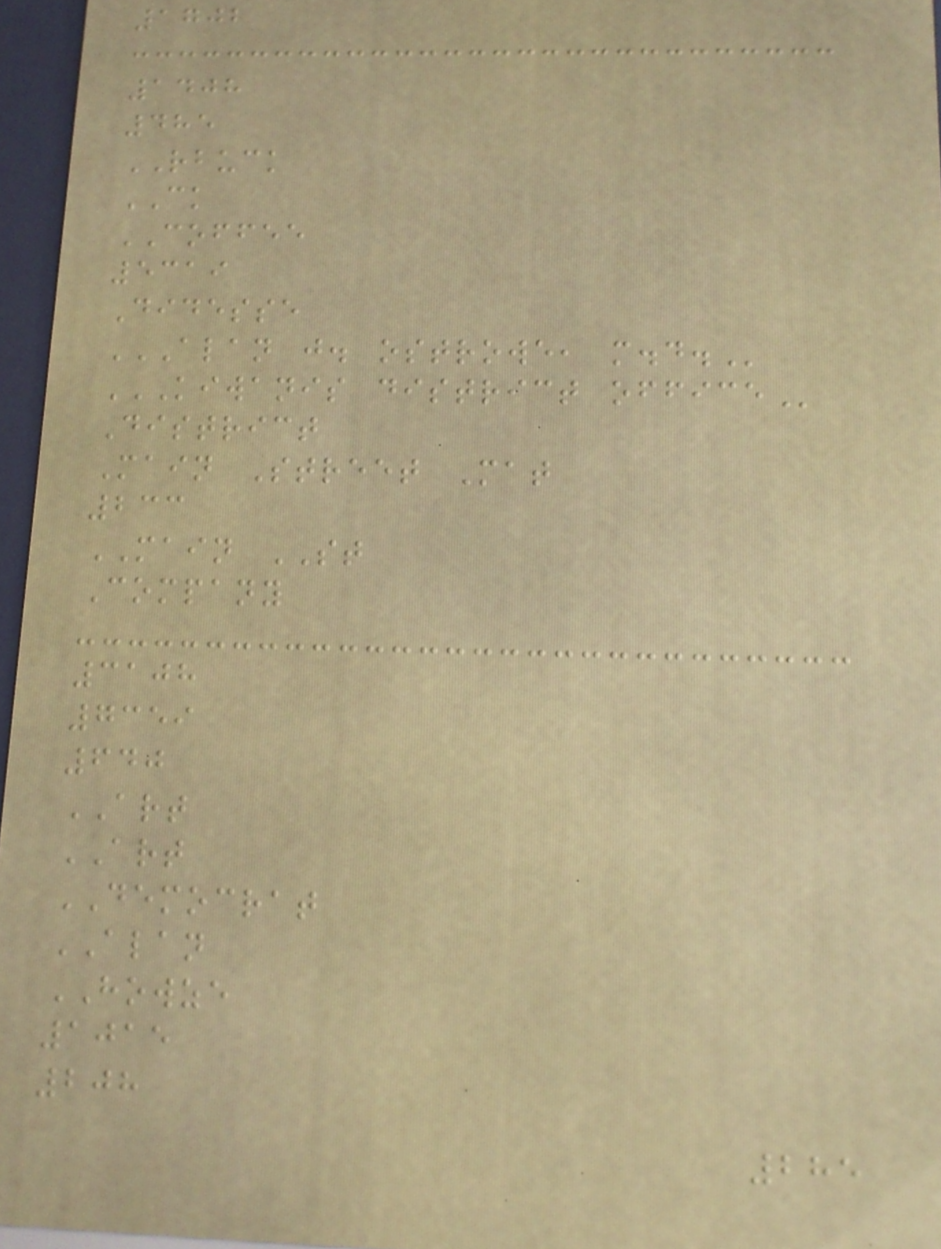1702
1408
485
RBUCK
CK
COFFEE
5319
Didesse
ALAN J. OSTROWE, M.D.
KIWANIS DISTRICT OFFICE
District
Main Street Mat
233
MAIN ST
Company
3108
7359
640
ART
ART
DEMOCRAT
ALAN
HOWZE
1015
208
285
